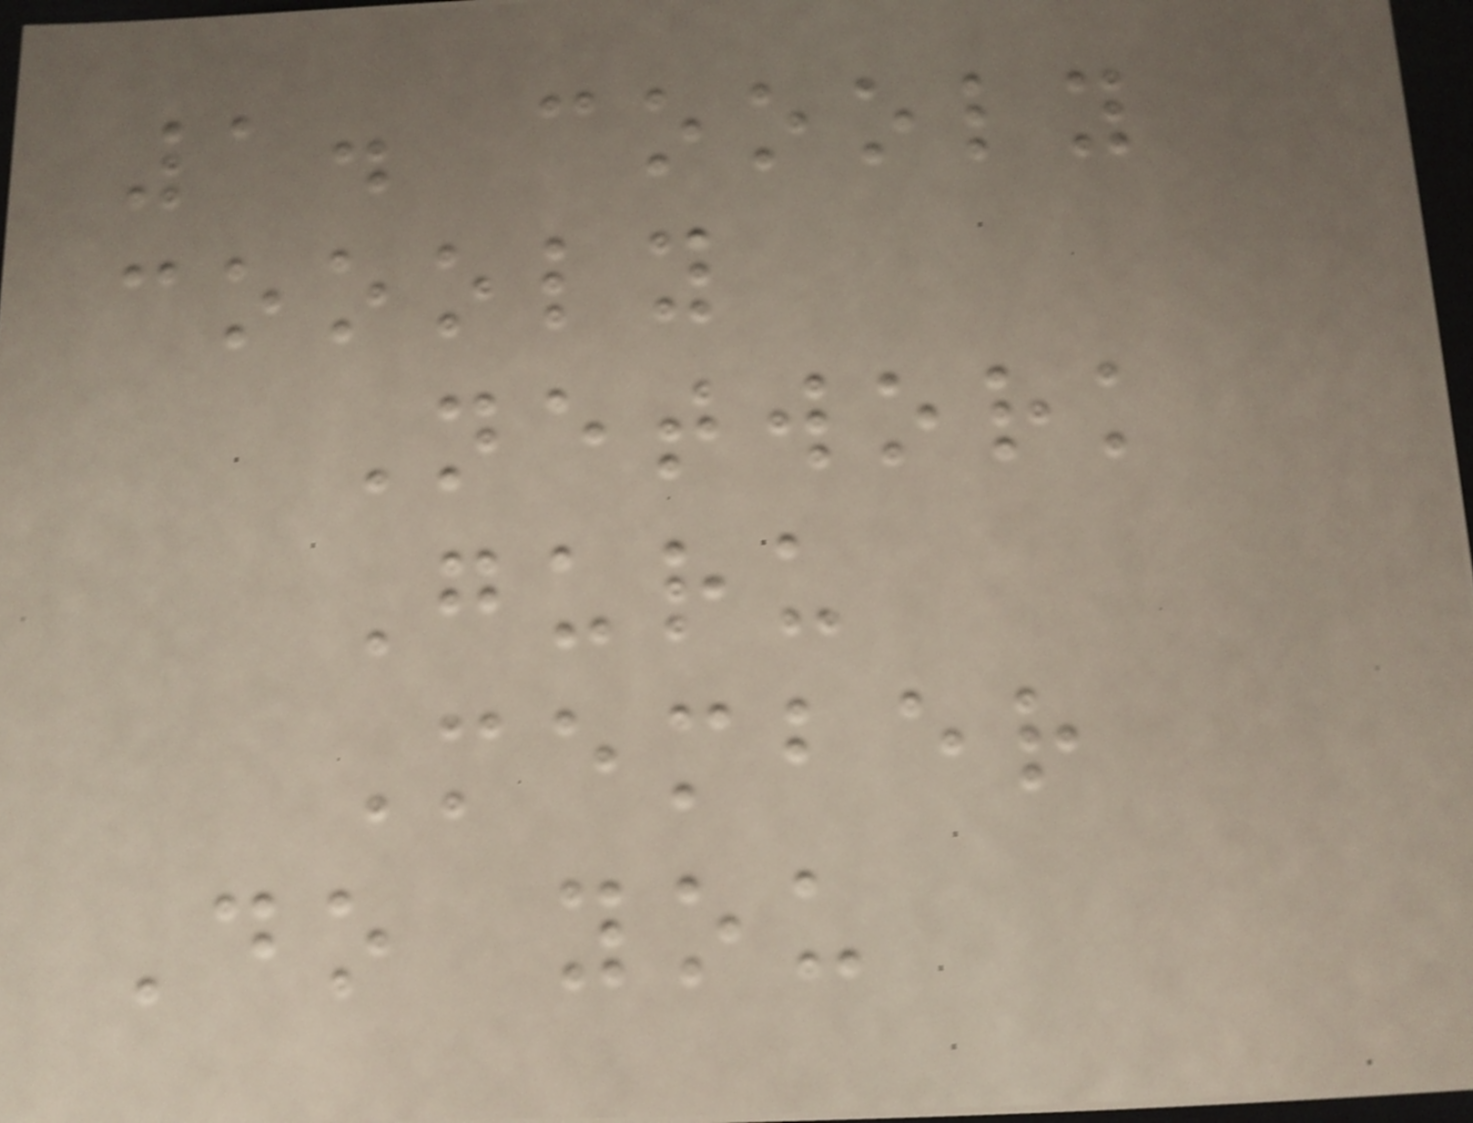1. coooly
coooly
Network
Guru
Member
Do you
